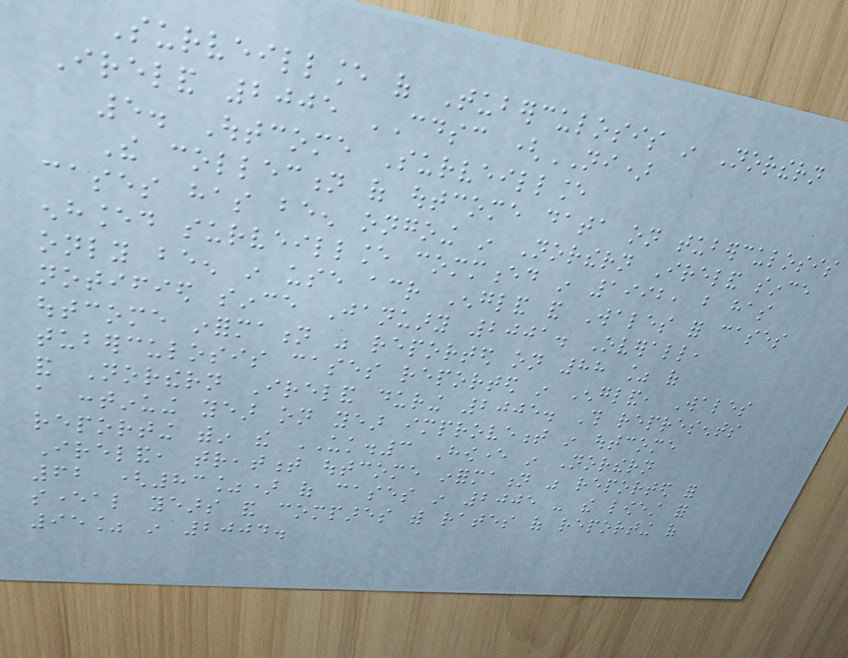Surveillance of Tuberculosis in Northern
Ireland 2005 CDSC (NI)
5. Outcome Surveillance
The collection of outcome data on tuberculosis
cases has been ongoing in Northern Ireland since
enhanced surveillance commenced in 1992, but has
only been in use across England and Wales for cases
notified since January 2001. Overall,
outcome information was reported on 88 % of
tuberculosis cases reported in England, Wales
and Northern Ireland during 2005. This represents
a continuing year on year improvement in outcome
reporting within the UK.3 However in Northern
Ireland, treatment outcome information was reported for
62 (83%) of cases in 2005 - the lowest for
several years and compares with rates of reporting of
95% in 2004.
